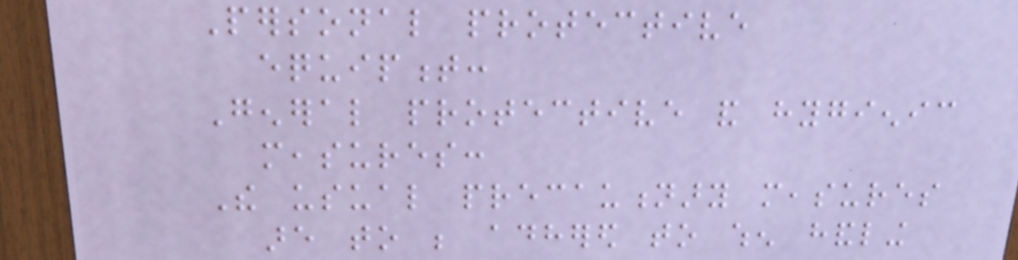Personal protective
equipment:
General protective and hygienic
measures:
The usual precautionary measures
are to be adhered to when handling
